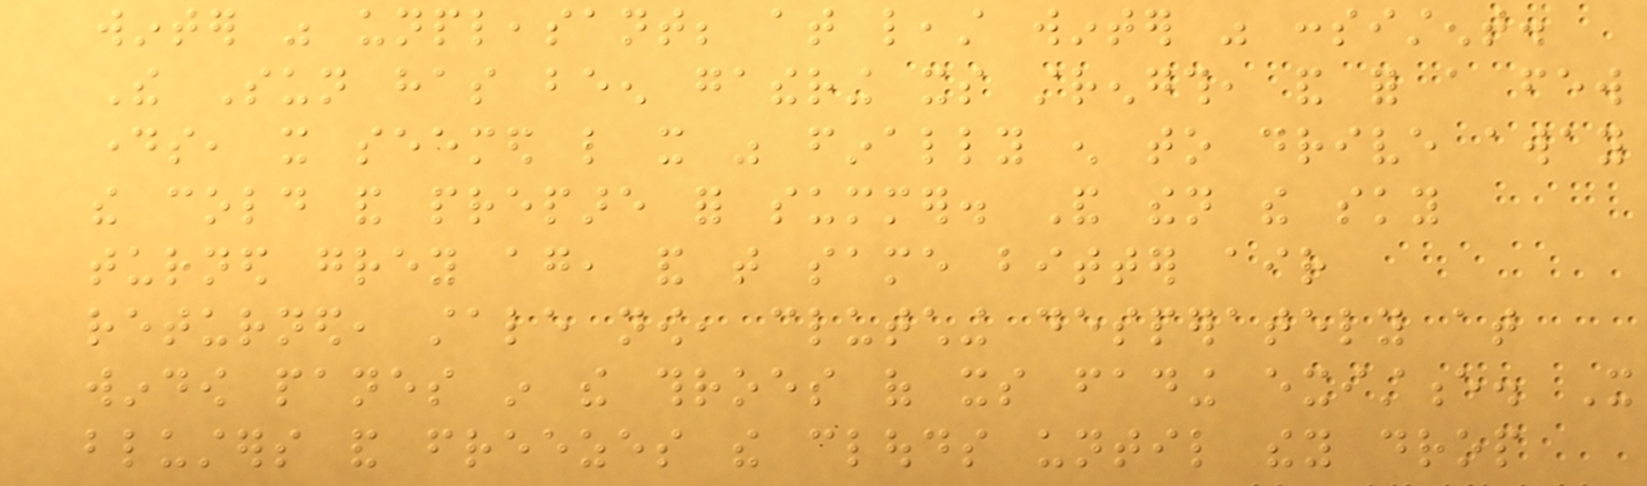winter was unpleasant; at least winter was consistent.
The Sun has been gathering its strength, and for a few
days, it seemed like it was finally enough to drive away
the cold and prepare for summer. And then the sky
turned grey again, and that same bitter air
returned, stale now, clutching desperately at
window panes in the throes of its fading existence. It
blusters and freezes the clouds until they drop
